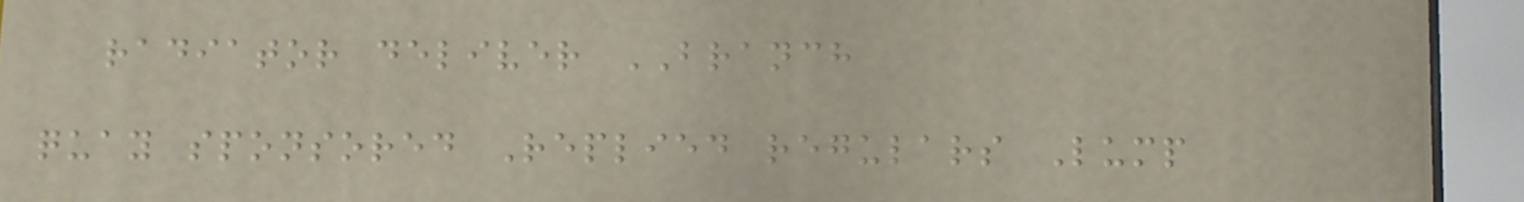radiator deliver BRANCH
quay sponsored Replied regulars Lump
